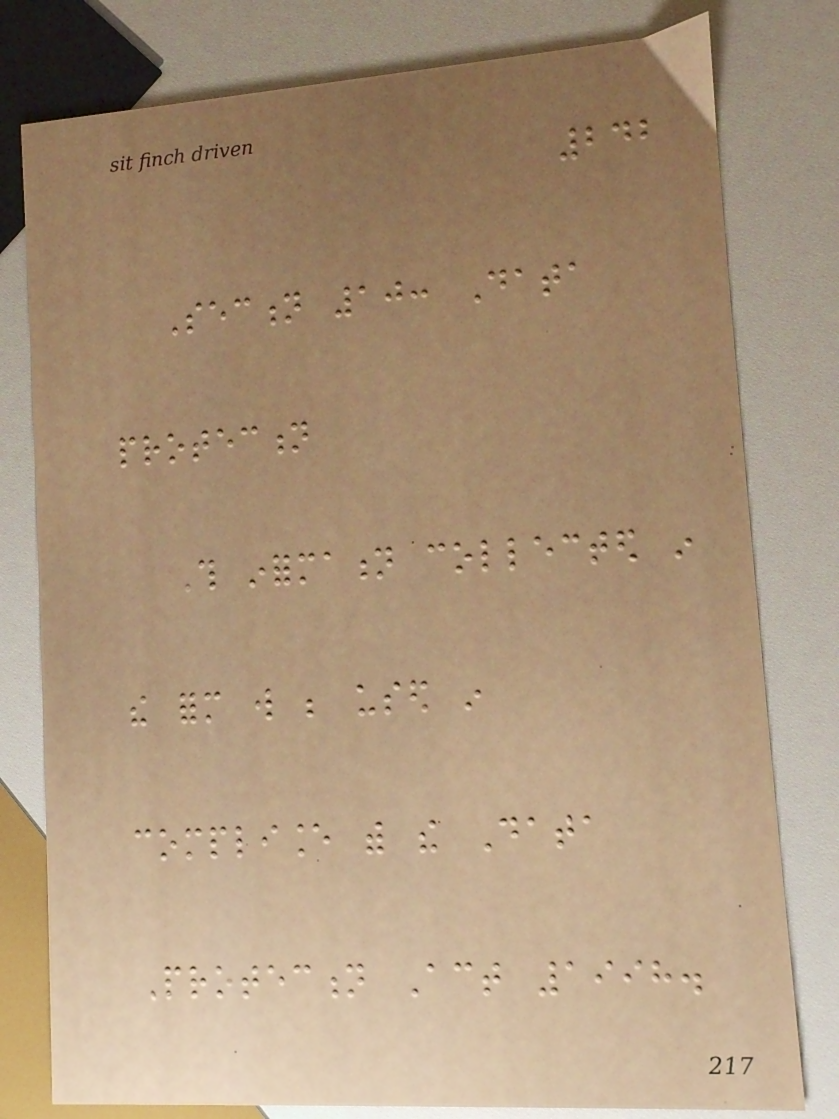242
Section 10: Data
protection
This information collected in
the form will be used in
compliance with the Data
Protection Act 1998.
